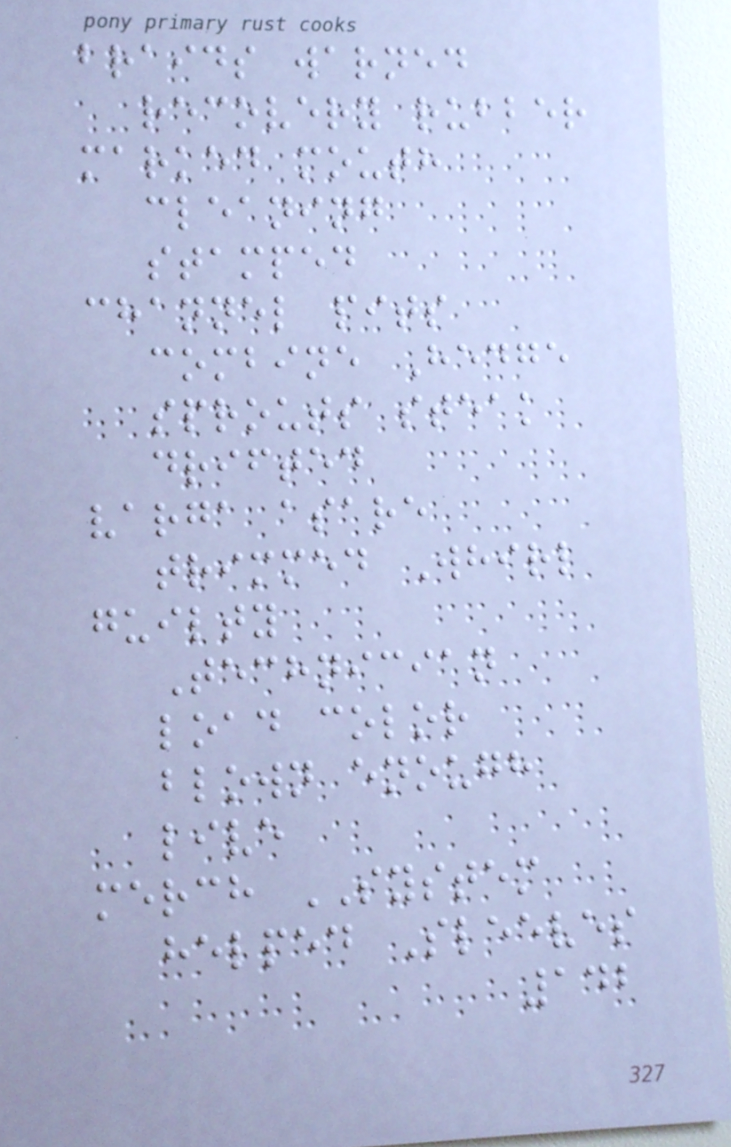braids warned
recovery rubber
marked mouth
cleaning
stamped
channel pits
combine Hedge
sprouts steak
drifted
varga asare
trimmed Whirl
guilty
Technician
load color
blown enough
live
merch SYSTEM
helped Sleeves
142
